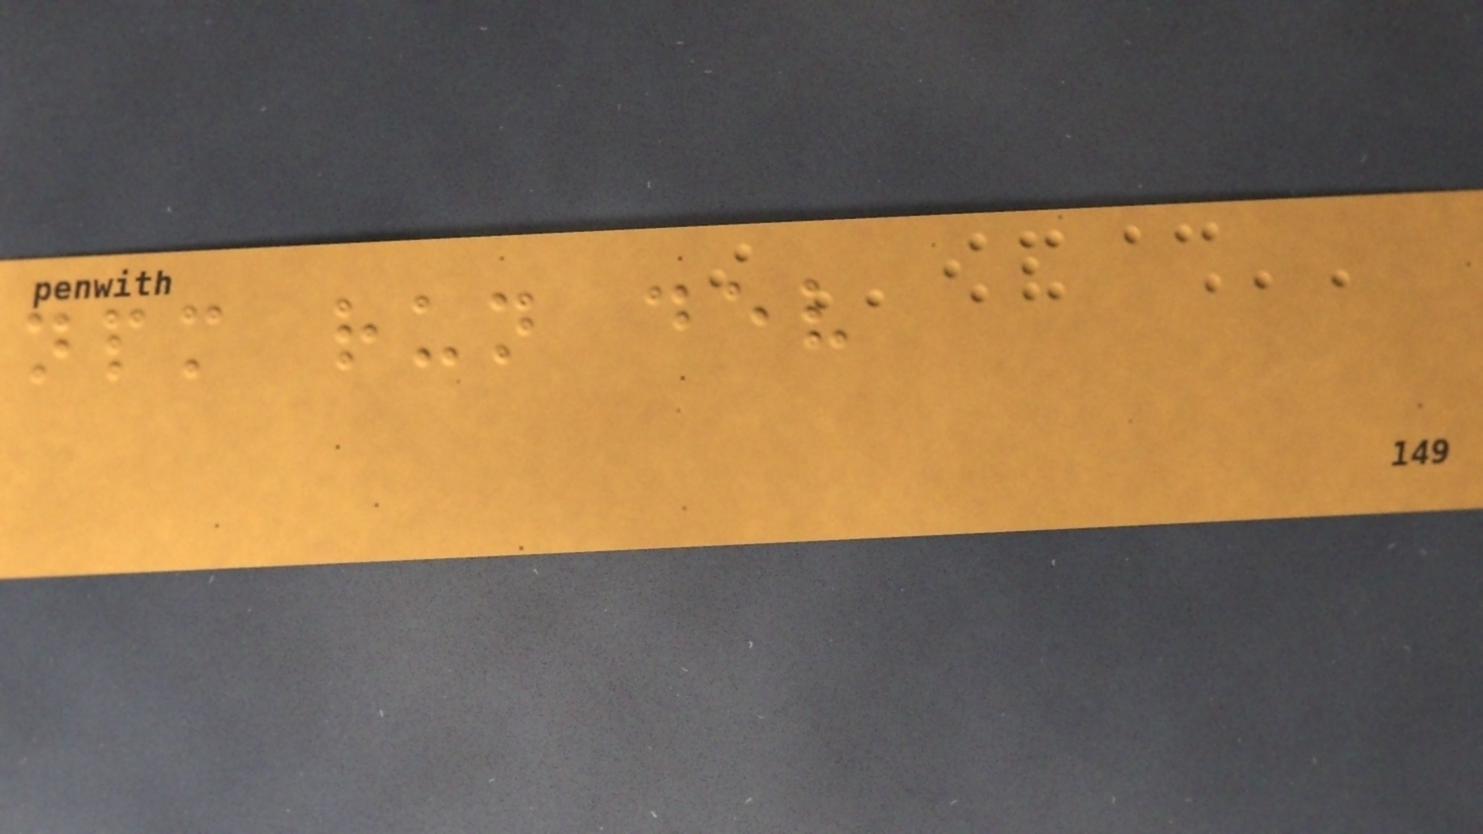npm run dev
